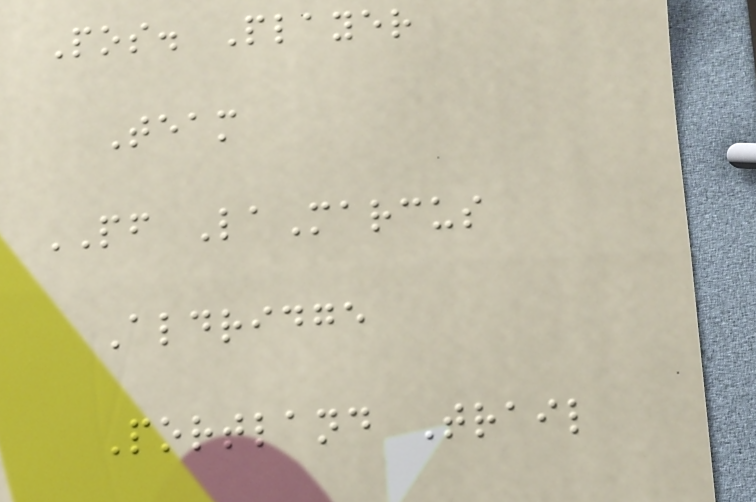Pos. Player
Team
PF LaMarcus
Aldridge
Portland Trail
